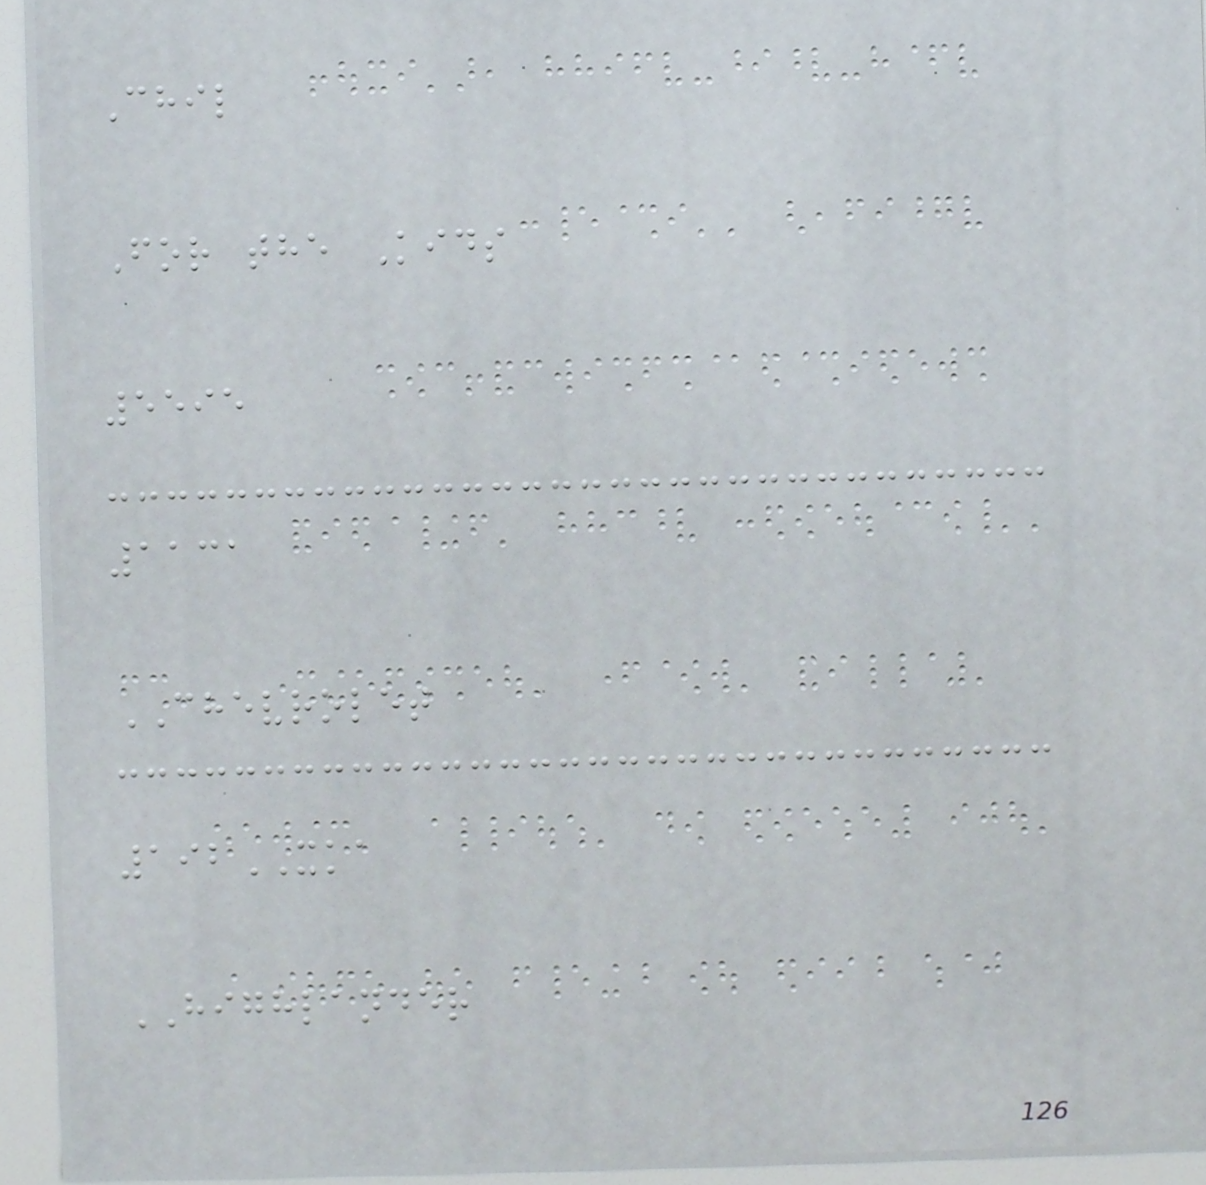Chil
For the Kids
5595
1131
CHEVROLET
192XKA
HIGHLANDER
